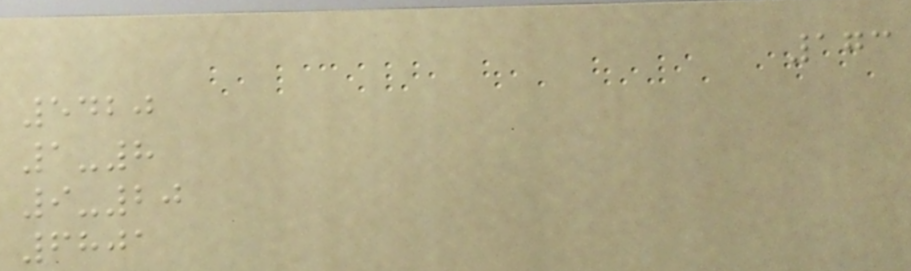173
5420
1-8
9-20
6801
